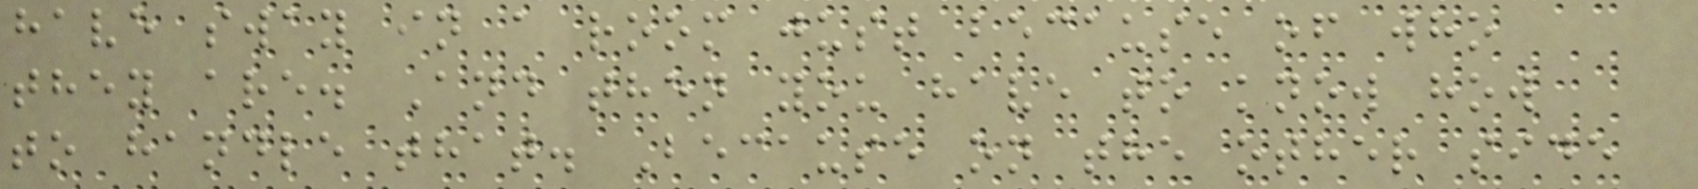have sway in a room just because of who
they are. And then you have to know how
to handle that. Because on the other side
